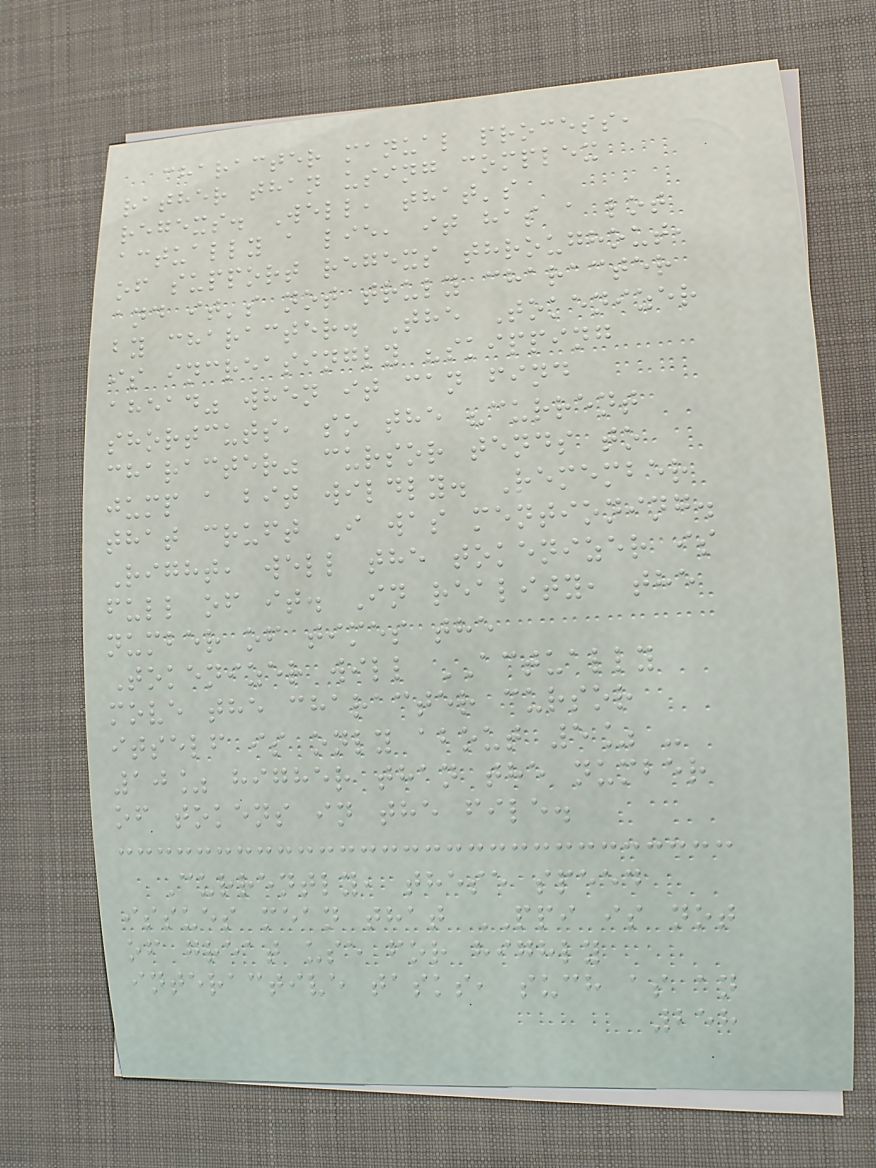character manual process,
rather than using complex
regexs. Well, that's
actually a lie, it has a lot
of support regexs throughout,
and it's not truly character
by character. The Tokenizer
is increasingly "skipping
ahead" when it can find
shortcuts, so the "current
character" cursor tends to
jump a bit wildly. Remember
that cruft I was mentioning.
Right, well the tokenizer is
full of it. In reality, the
number of times the
Tokenizer will ACTUALLY
move the character cursor
itself is only about 5% -
10% higher than the number
of tokens in the file.
Currently, these speed
issues mean that PPI is not
of great use for highly
interactive tasks, such as an
258
